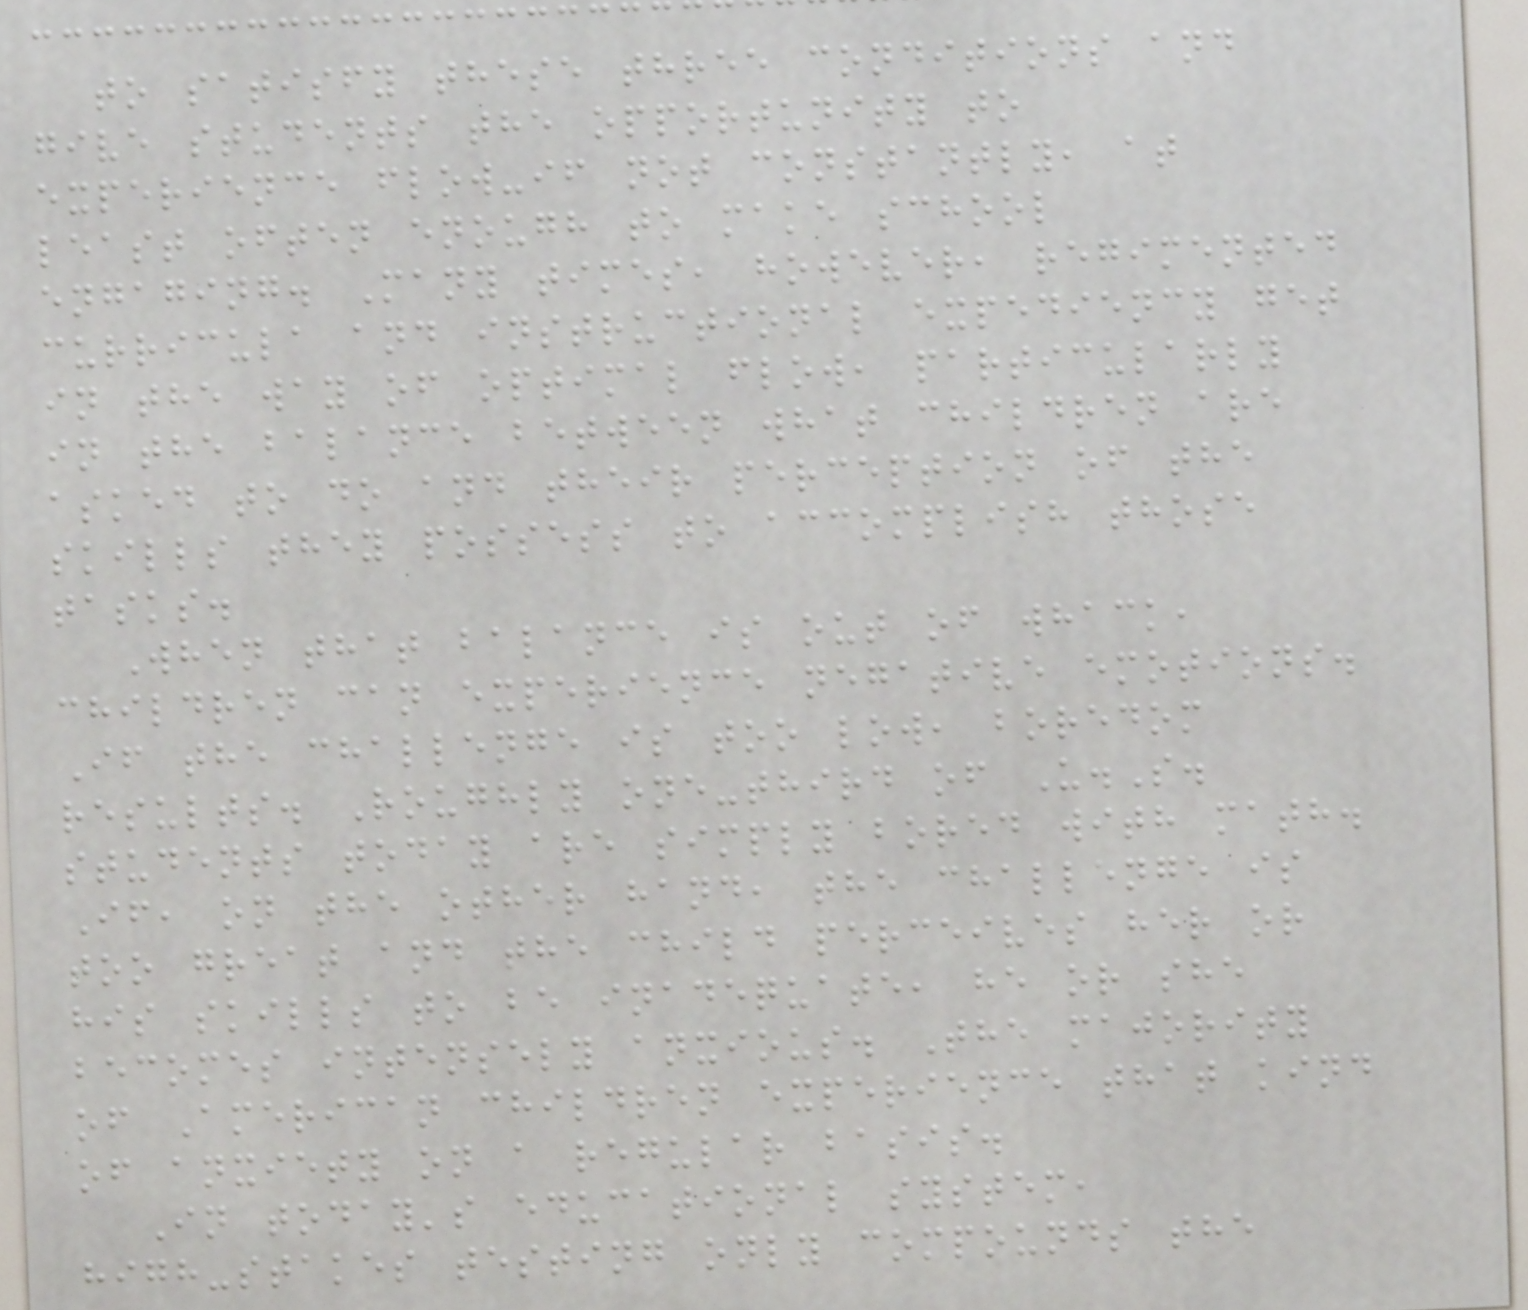to satisfy these three conditions and
give students the opportunity to
experience flow-if not constantly, at
least often enough to make school
engaging. Many times, however, regimented
curricula and instructional expediency get
in the way of optimal flow, particularly
in the balance between what children are
asked to do and their perception of the
skills they possess to accomplish those
tasks.
When that balance is out of whack,
children can experience negative emotions.
If the challenge is too low, boredom
results. Roughly one-third of U.S.
students today are simply bored with math.
If, on the other hand, the challenge is
too great and the child perceives her or
his skills to be inadequate, he or she
becomes intensely anxious. The majority
of American children experience that kind
of anxiety on a regular basis.
In today's educational system,
high-stakes testing only compounds the
